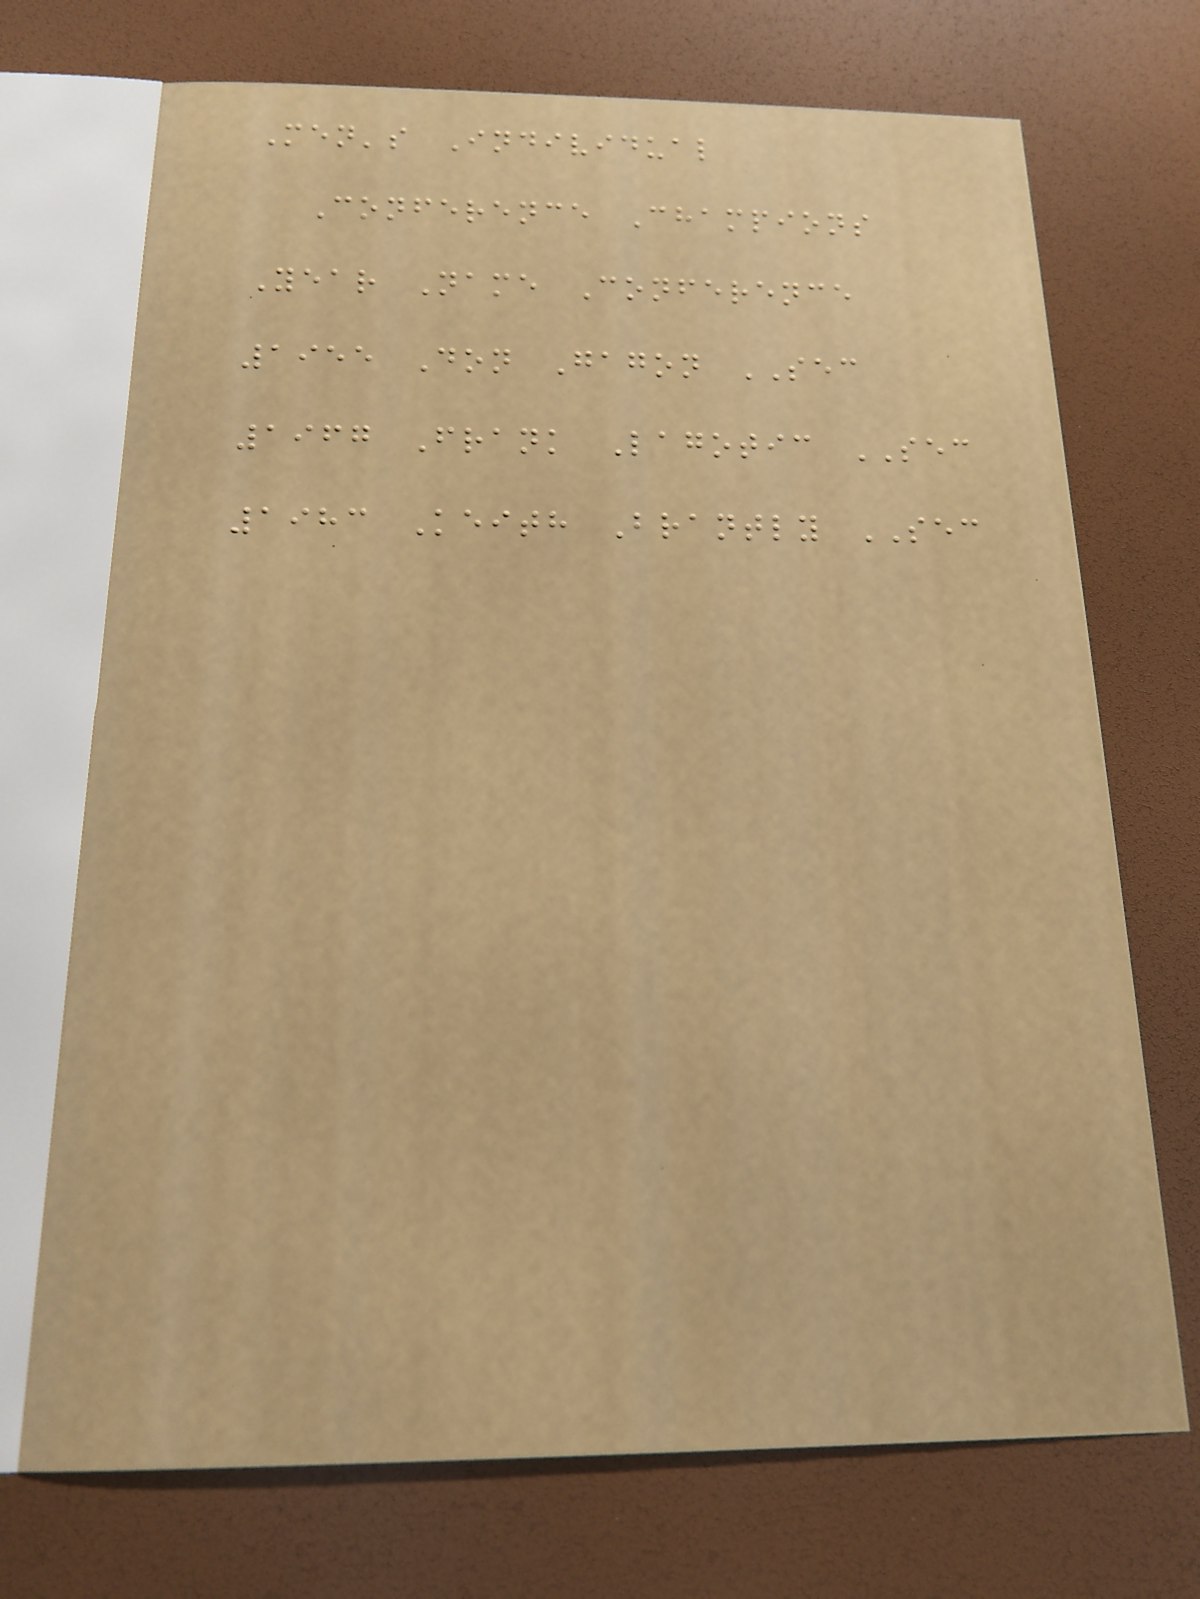Men's Individual
Conference Champions
Year Name Conference
1955 Don Gagon SEC
1967 Frank Lagotic SEC
1983 Keith Brantly SEC
